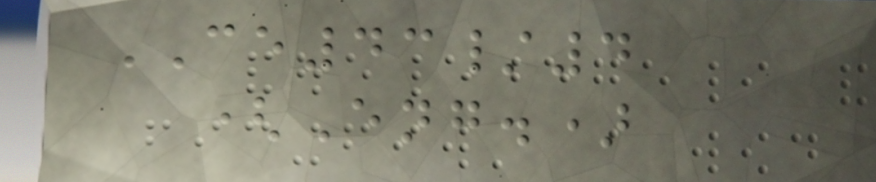CE43/4
(Eng.)
